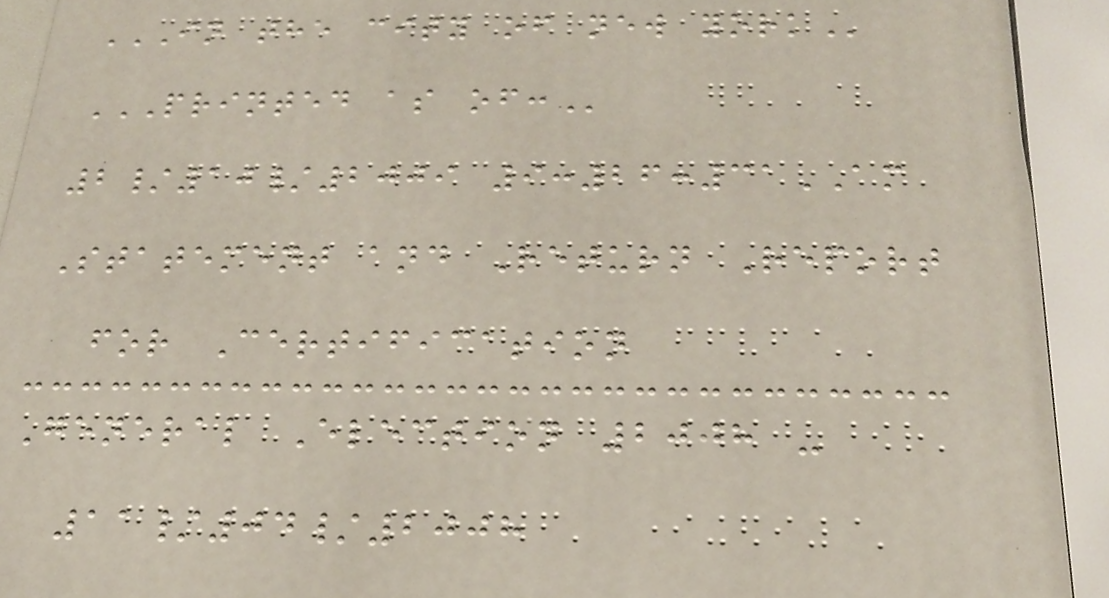IN THE CITY OF NEW YORK
PRINTED AS OF:
2/10/2009 9:26:31AM
Statement and Return Report
for Certification
General Election 2008 -
11/04/2008
